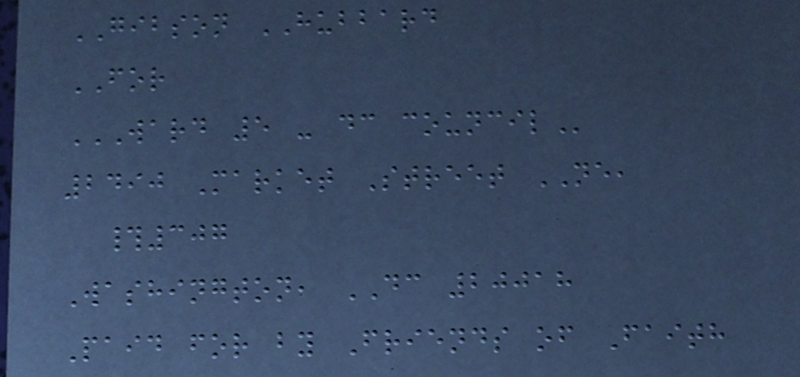GIBSON HUBBARD
FOR
WARD 5 - DC COUNCIL
2490 Market Street NE,
#307
Washington, DC 20018
Paid for by Friends of Faith
